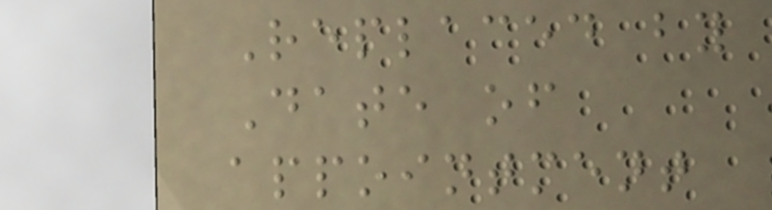Replaced by
Date of
appointment
